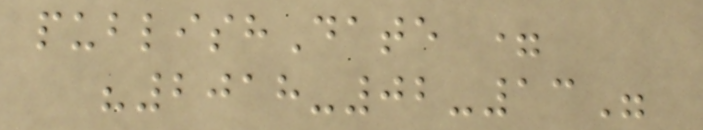publishDate =
"2018-02-13"
